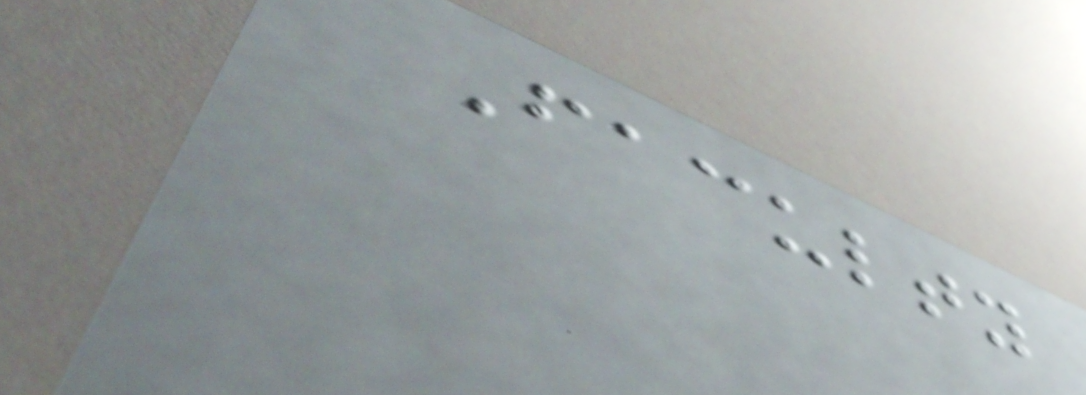Faculty
